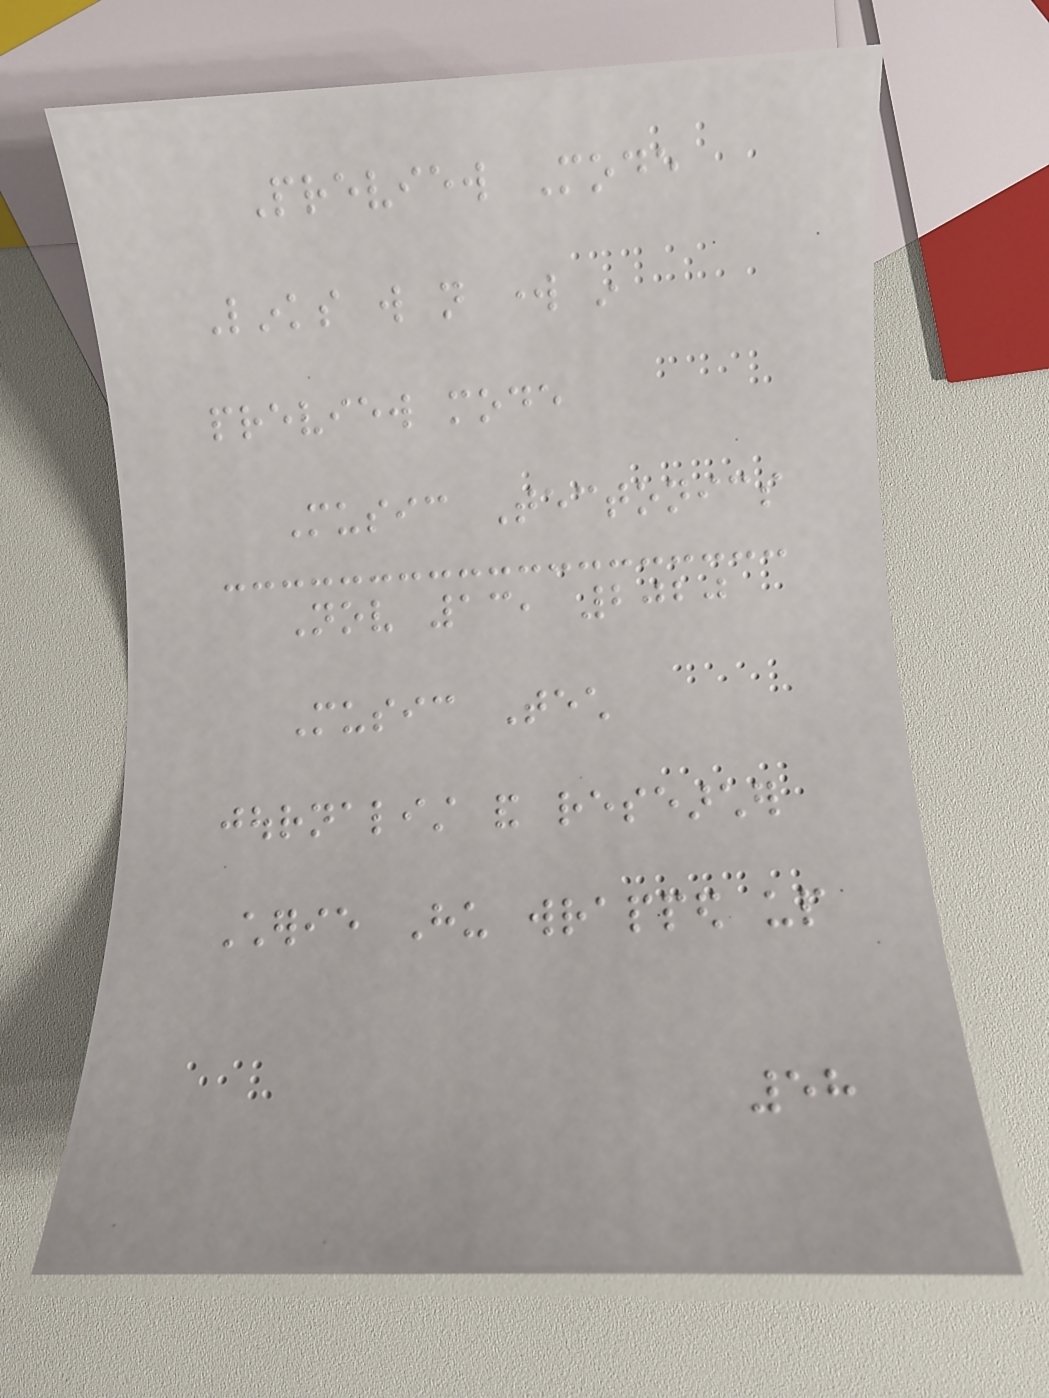Preview Mode
Links will not work in
preview mode
Music Tectonics
Nov 13, 2020
Music Tech
journalist and researcher
Cherie Hu wrapped up
58
